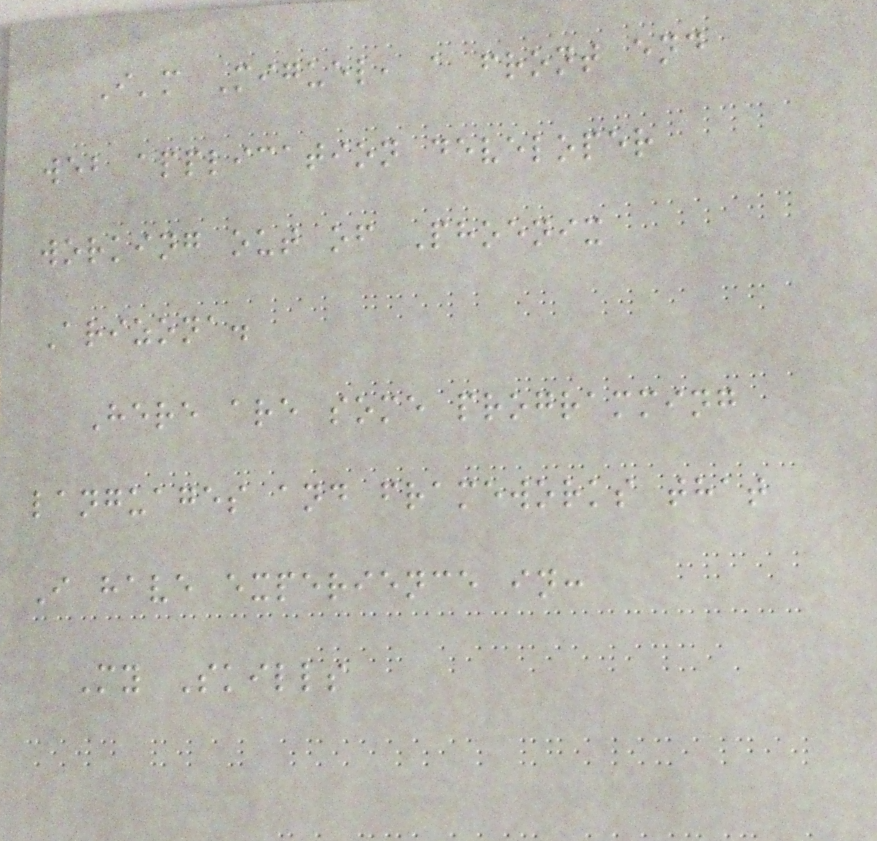I'm Miguel, a front end
web application developer
working out of Phoenix
Arizona.
Here are some programming
languages and frameworks that
I have experience in:
My Skills
